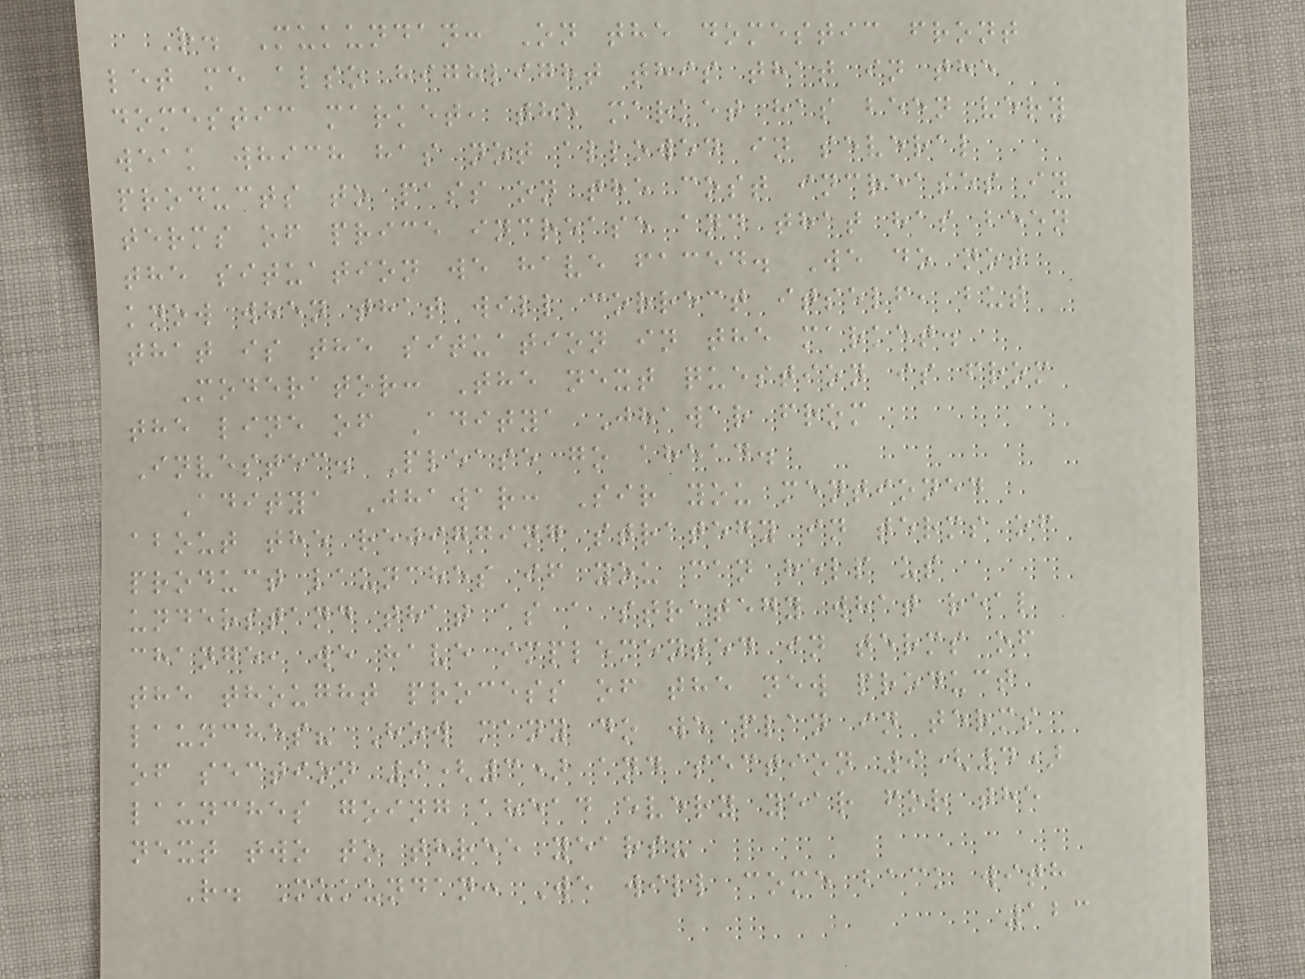R. Mukundan: On the domestic front
let me also highlight this that in the
domestic market, the market has been very
weak which has not allowed in several
products to pass on the cost increases in
terms of price increase and that has been
the situation we have faced. We do not
know when that will correct itself, but
that is the situation in the market.
Moderator: The next question is from
the line of Aditya Jhawar from
Investec. Please go ahead.
Aditya Jhawar: Sir you mentioned
about the rejigging strategy in terms of
product launches if you can help us
understand that as a strategy what real
change, we have implemented in terms of
the thought process of the new product
launches? How many do we plan in terms
of section 9(3) and section 9(4)
launches going ahead every year for the
next two to three years?
R. Mukundan: We will come back with
123
